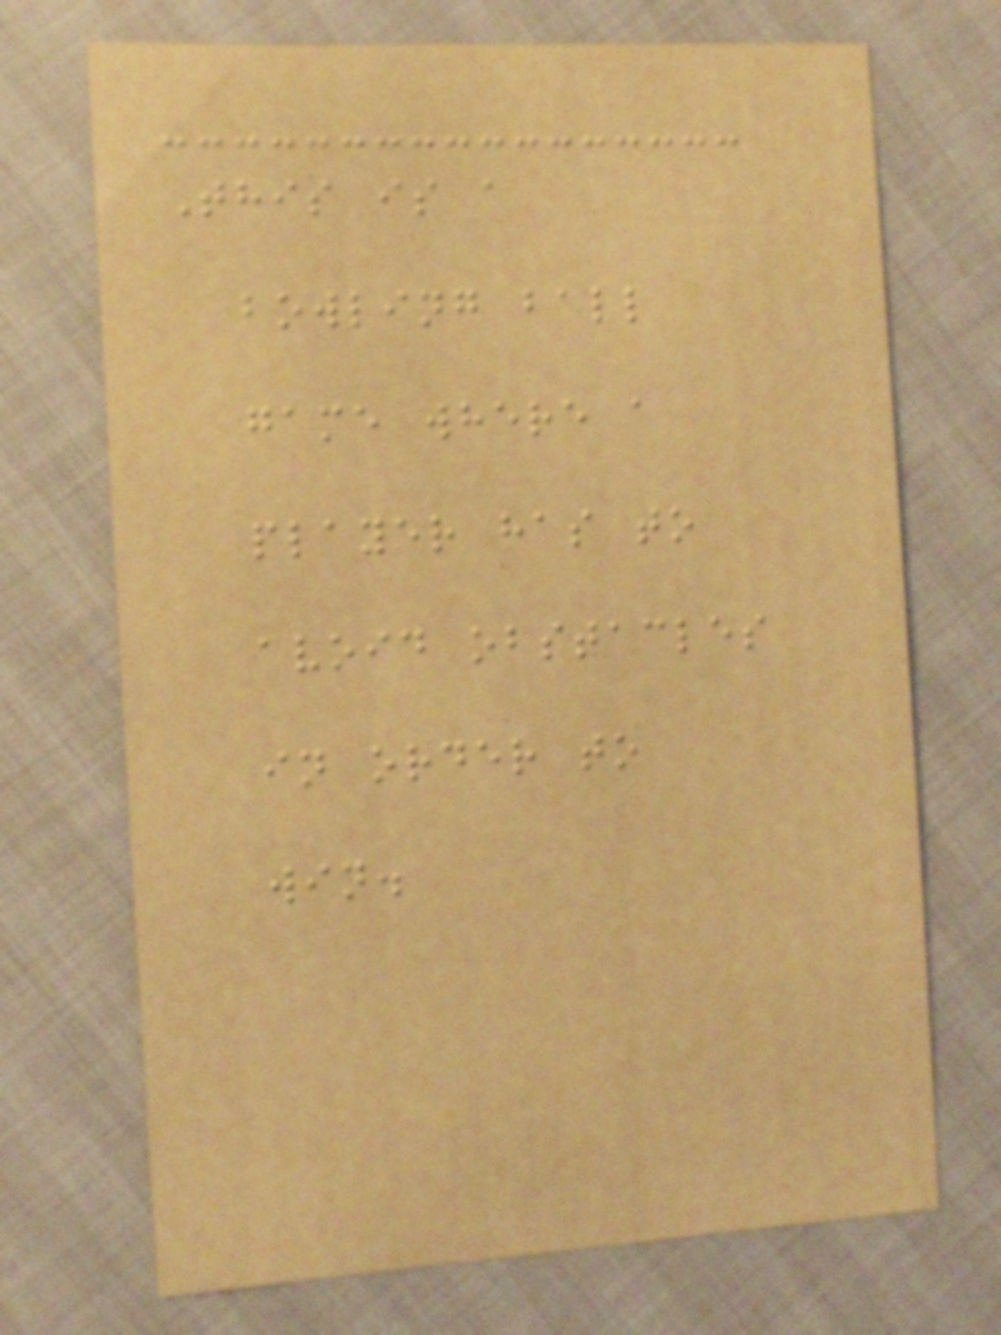This is a
bowling ball
game where a
player has to
avoid obstacles
in order to
win.
